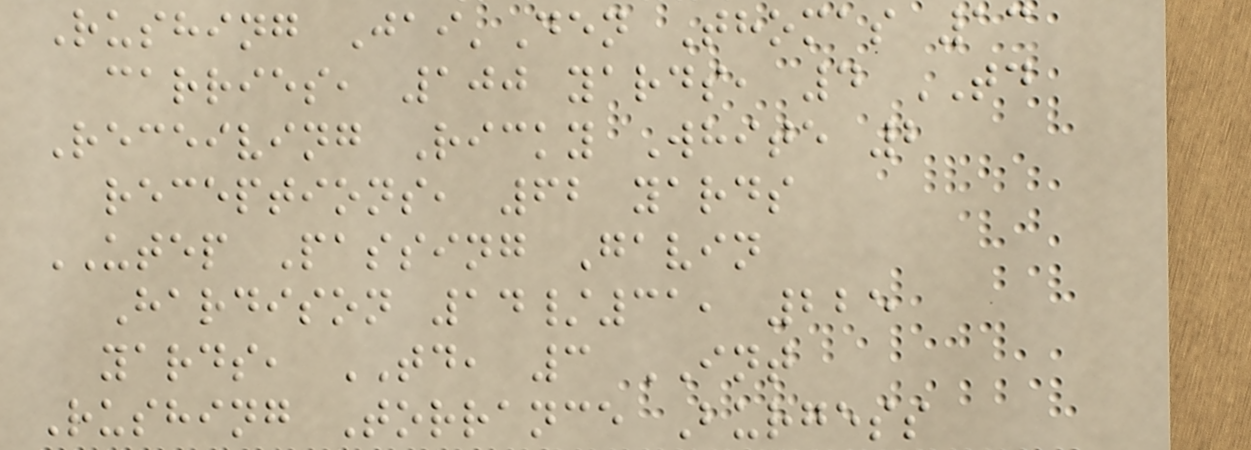Rushing Jai'Den Thomas 13
carries, 100 yards, 4 TD
Receiving Ricky White 2
receptions, 62 yards
UTEP Passing Gavin
Hardison 14/31, 225
yards, TD, 3 INT
Rushing Torrance Burgess
